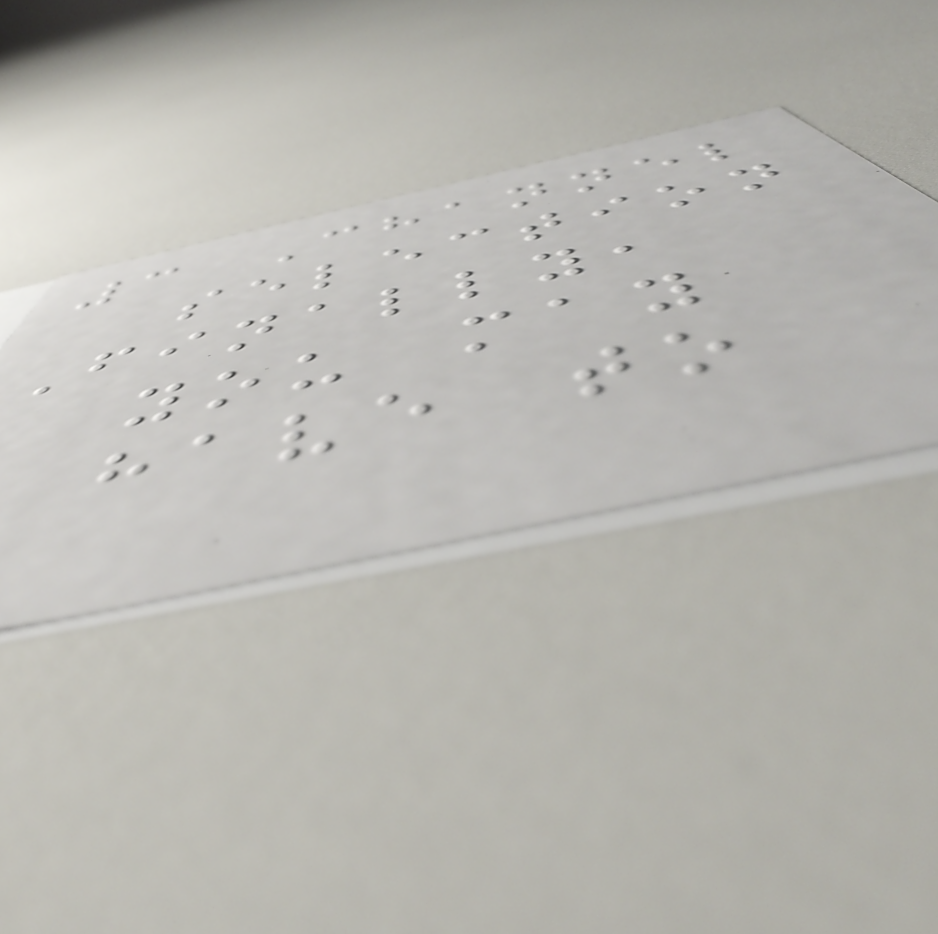3 Channel
selection
Finally,
you may
have to
